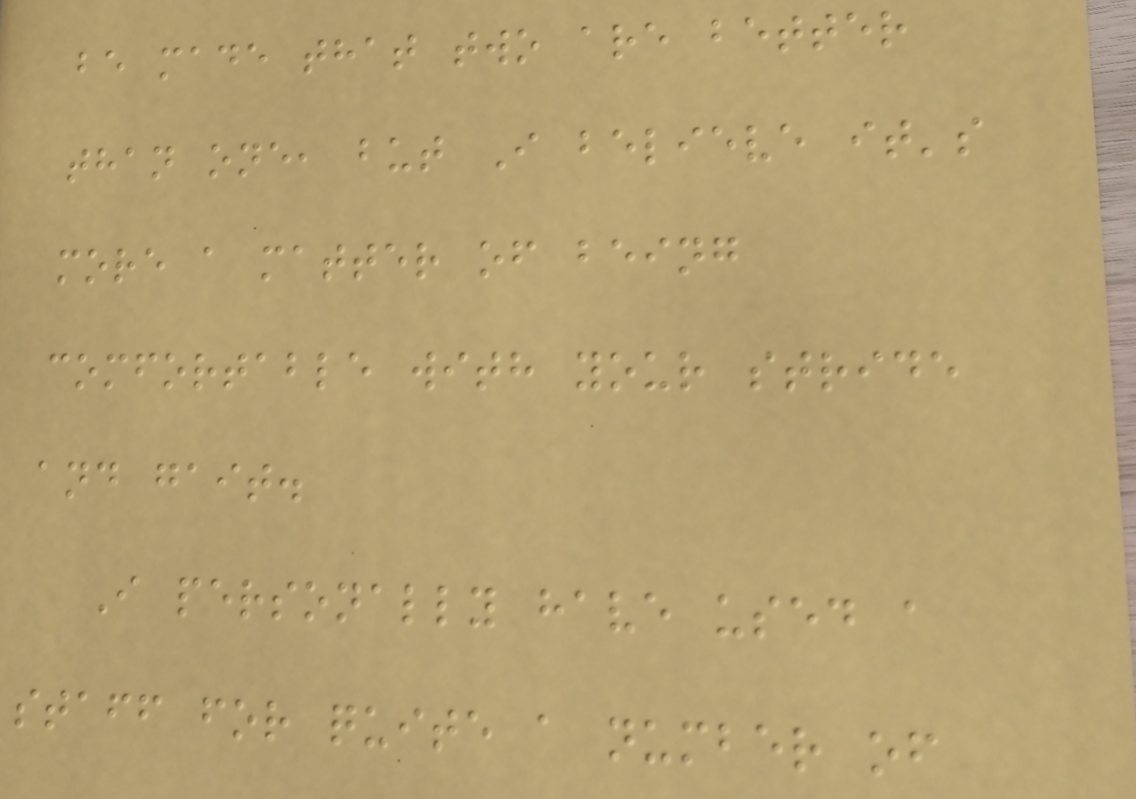be made that two are better
than one, but I believe it's
more a matter of being
comfortable with your stride
and gait.
I personally have used a
staff for quite a number of
